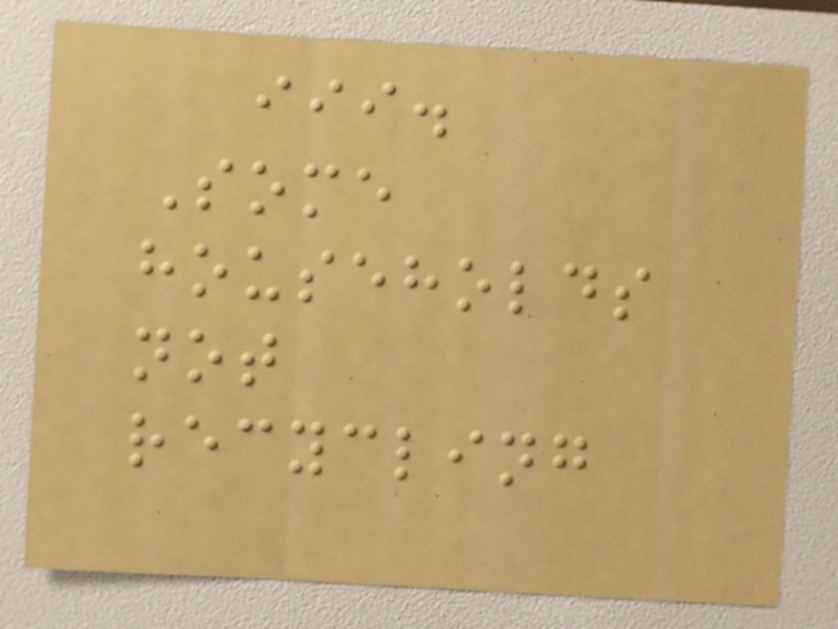iii.
Some
households
not
recycling
